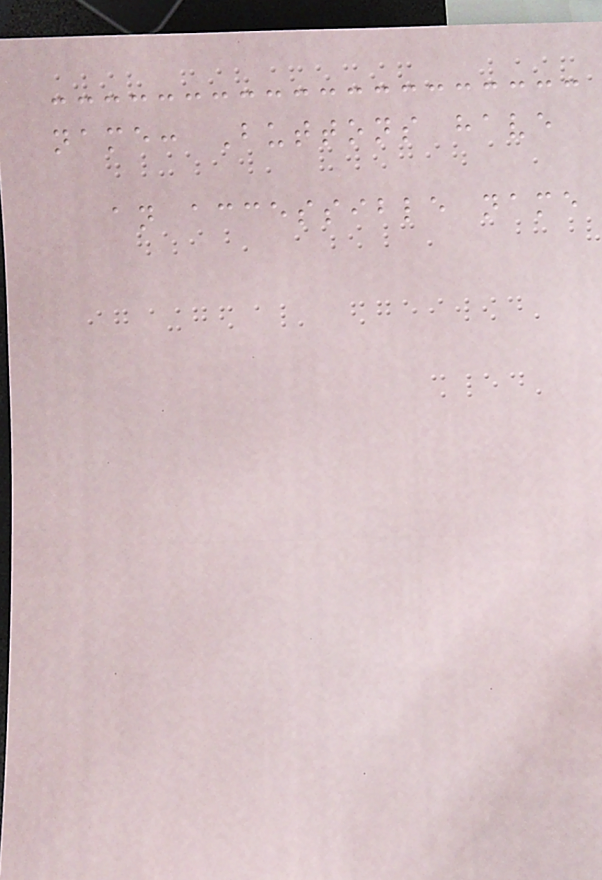name: Buttons have
an accessible name
